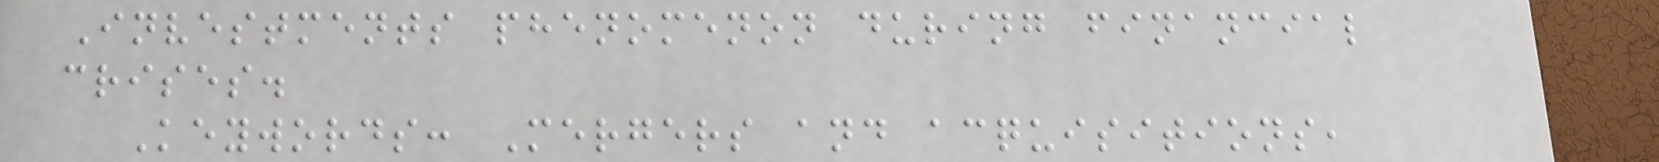Investments phenomenon during financial
crises.
Keywords: Mergers and acquisitions,
